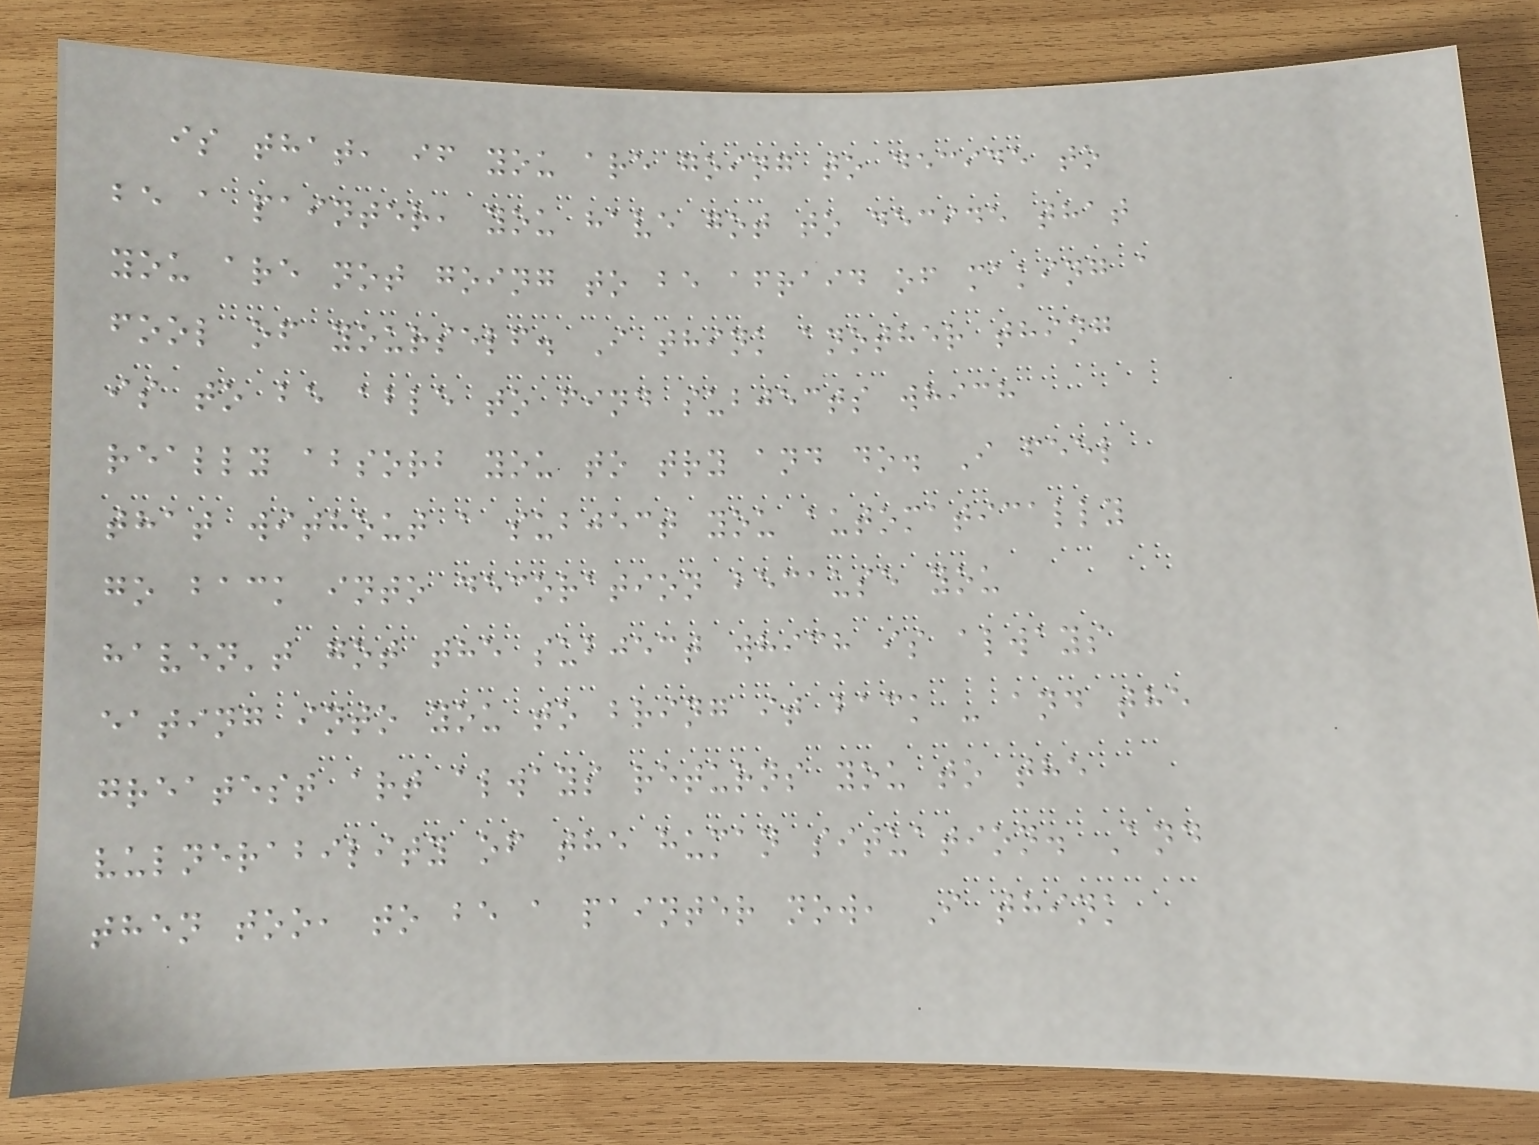is that, if you are going to decide to
be a painter, you have got to decide that
you are not going to be afraid of making a
fool of yourself. I think another thing
is to be able to find subjects which
really absorb you to try and do. I feel
that without a subject you automatically
go back into decoration because you
haven't got the subject which is always
eating into you to bring it back - and the
greatest art always returns you to the
vulnerability of the human situation. And
then too, to be a painter now, I think
